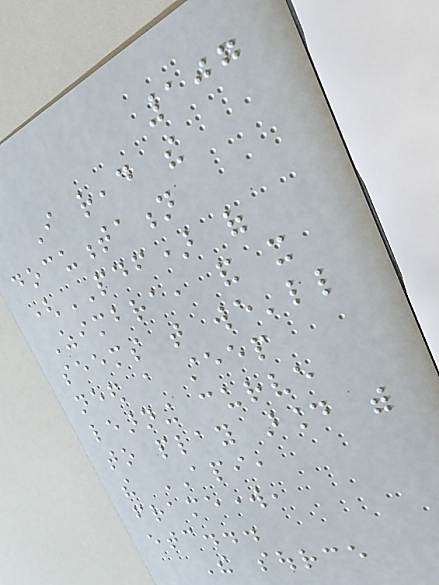107
I read the
documentation
(PDF) of
Zimbra, and it
seems that we'll
need a steep
learning curve
to play around with
the API,
framework,
etc...
The source
